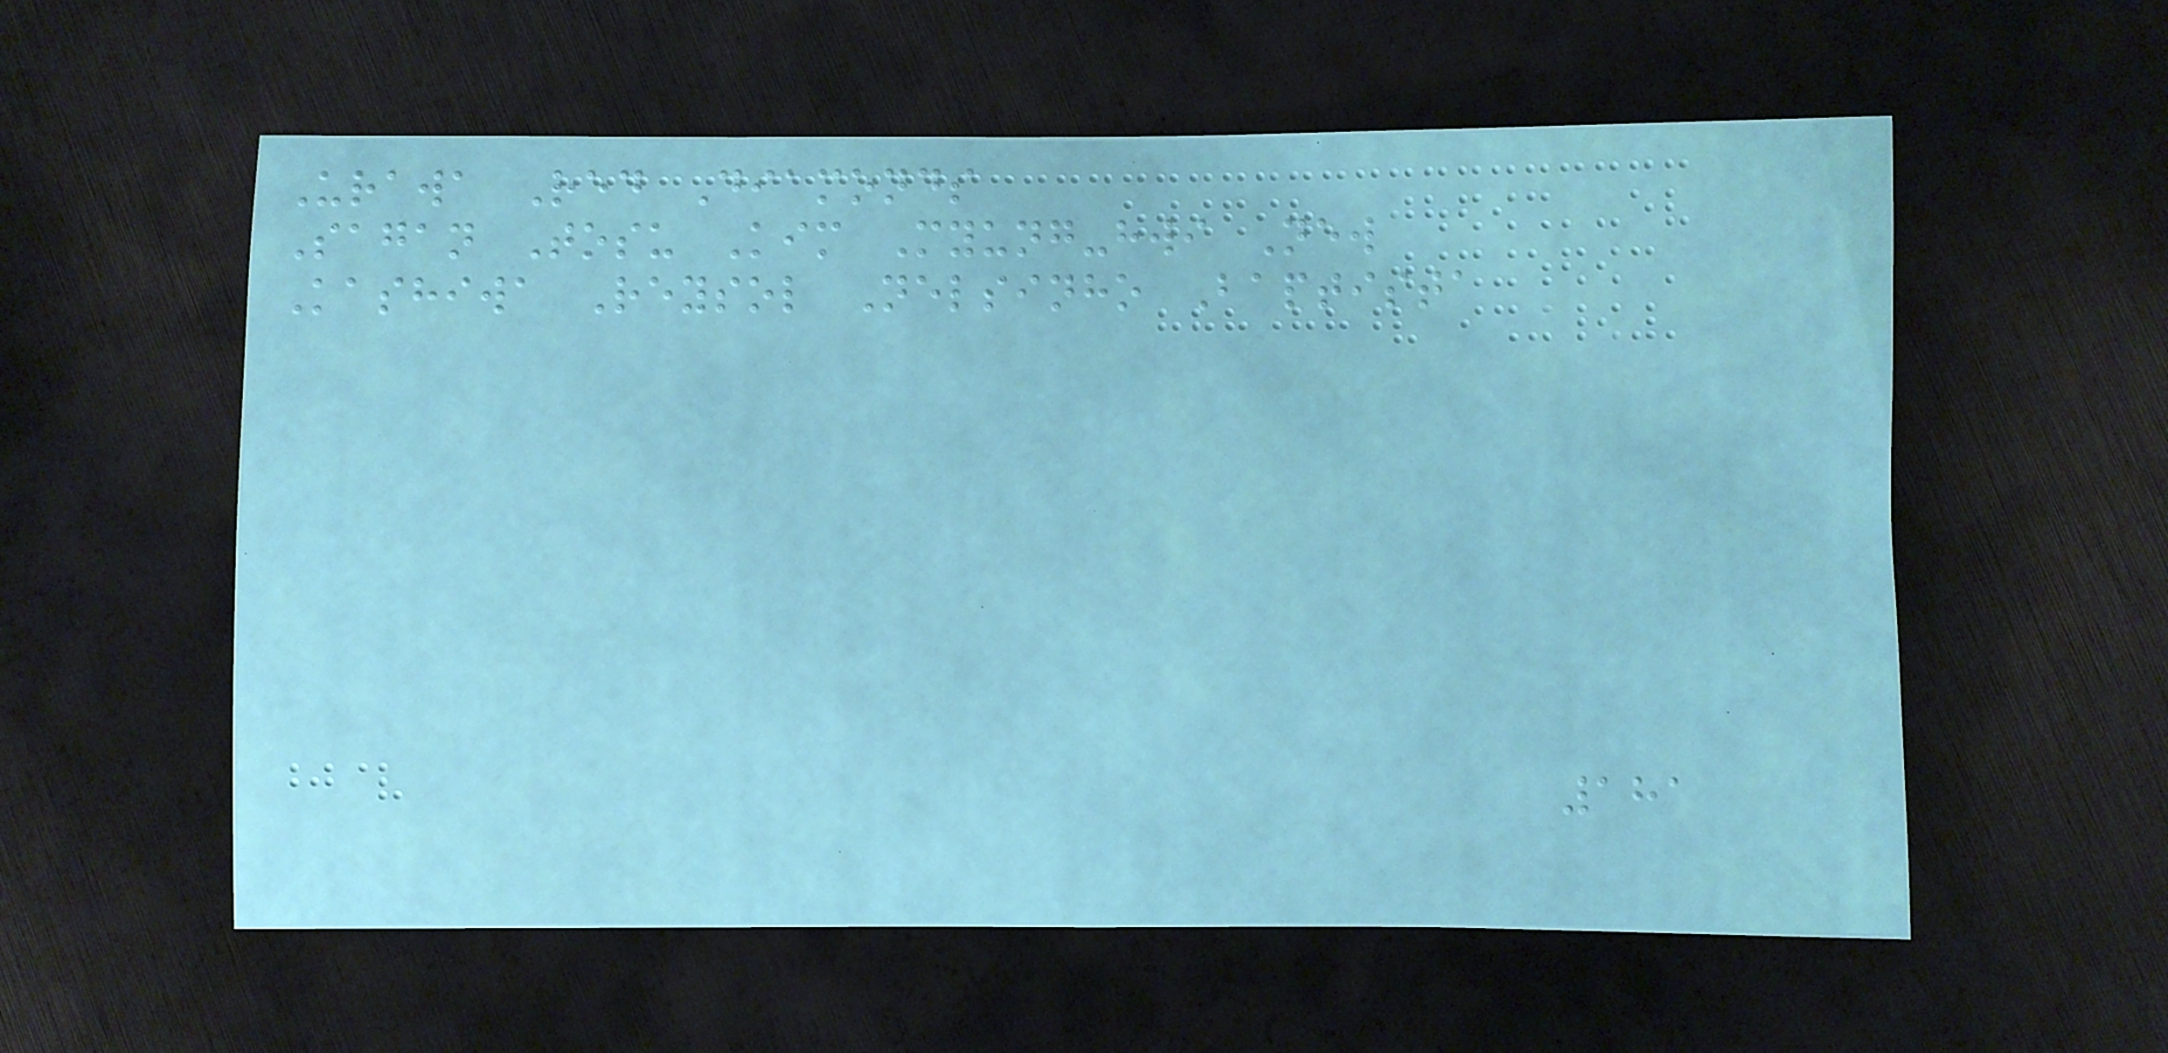Urawa Red Diamonds
Sagan Tosu Kim Myung-hwi New
Kashiwa Reysol Nelsinho Baptista
181
